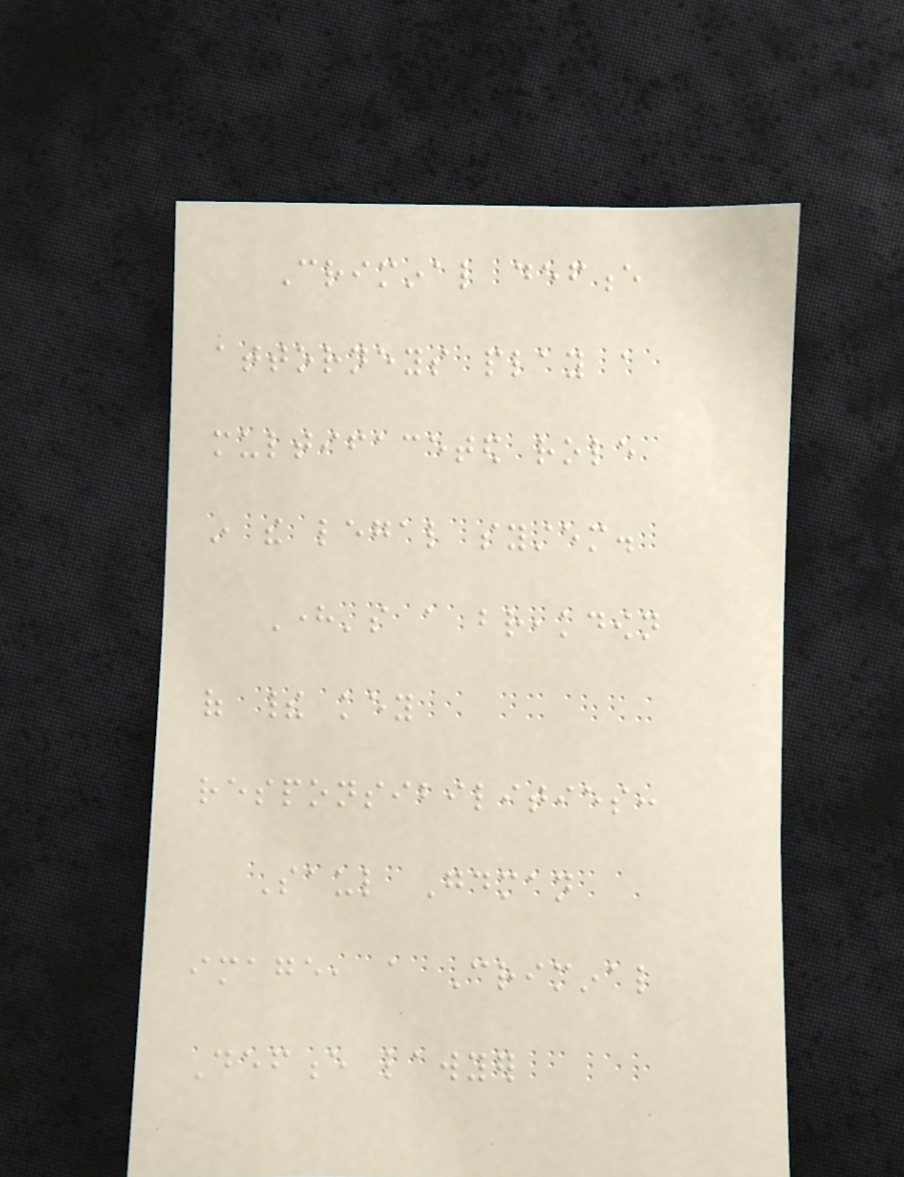Criminal defence
attorneys play a
multifaceted role
in the legal system.
Here's a breakdown
of their key
responsibilities:
Saul Goodman
image, a Criminal
Defence lawyer
